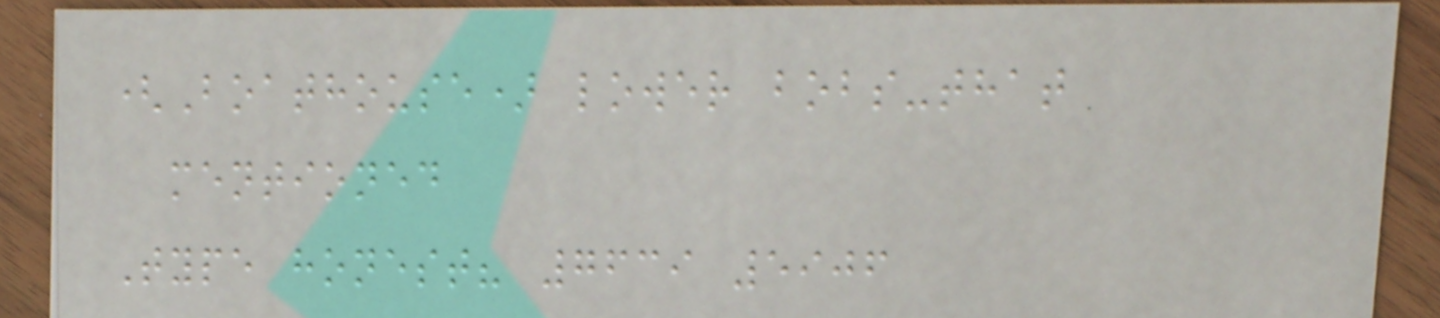(Boathouse) lower bobs-that
mentioned
Type honest? 7639 5906
